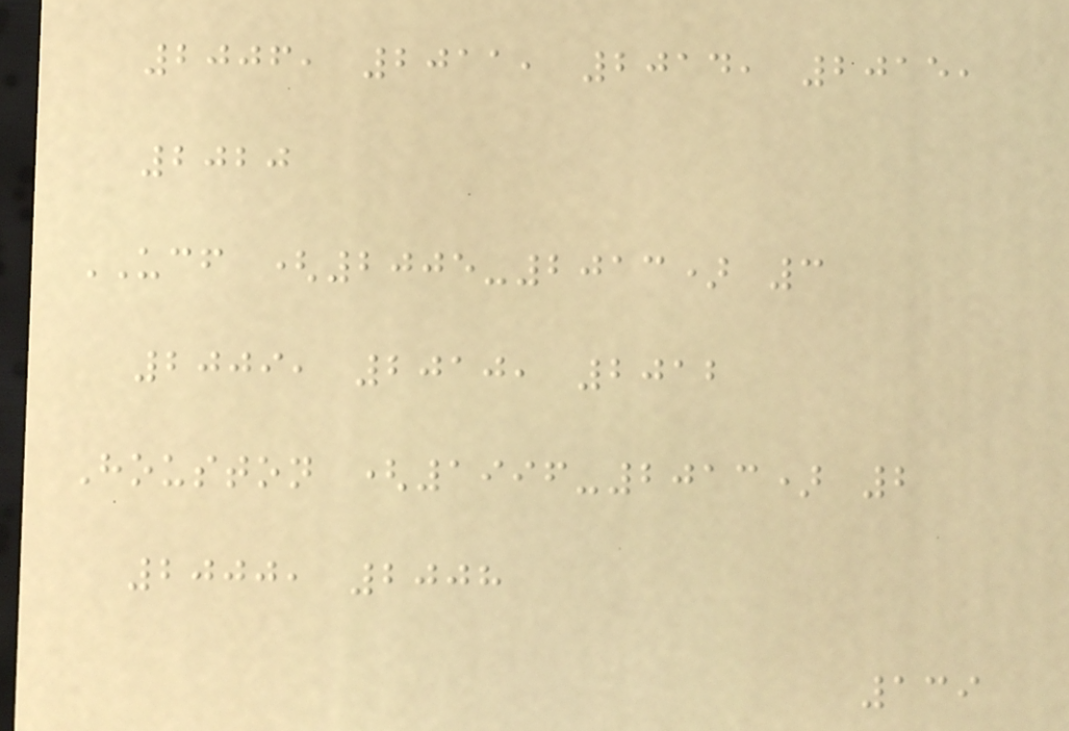2006, 2011, 2014, 2015,
2020
UCF (2005-2013) 3
2009, 2010, 2012
Houston (1996-2013) 2
2000, 2008
139
